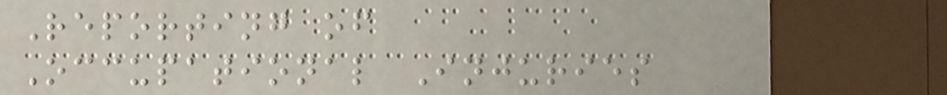Reporting of
Occupational Injuries
